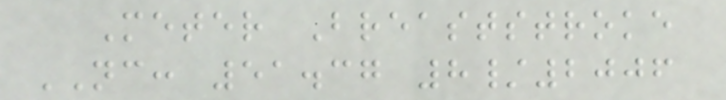Meter Breaststroke
NC: 51.37 8/2006
